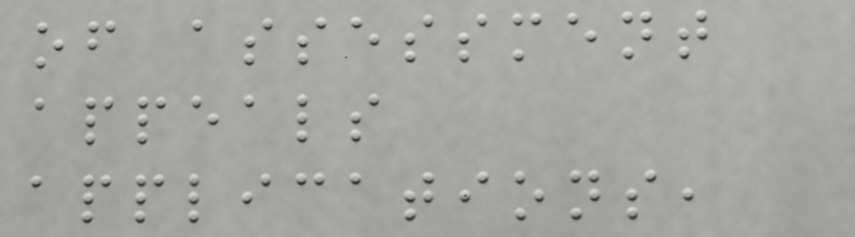of assessment
appeals
applications,
